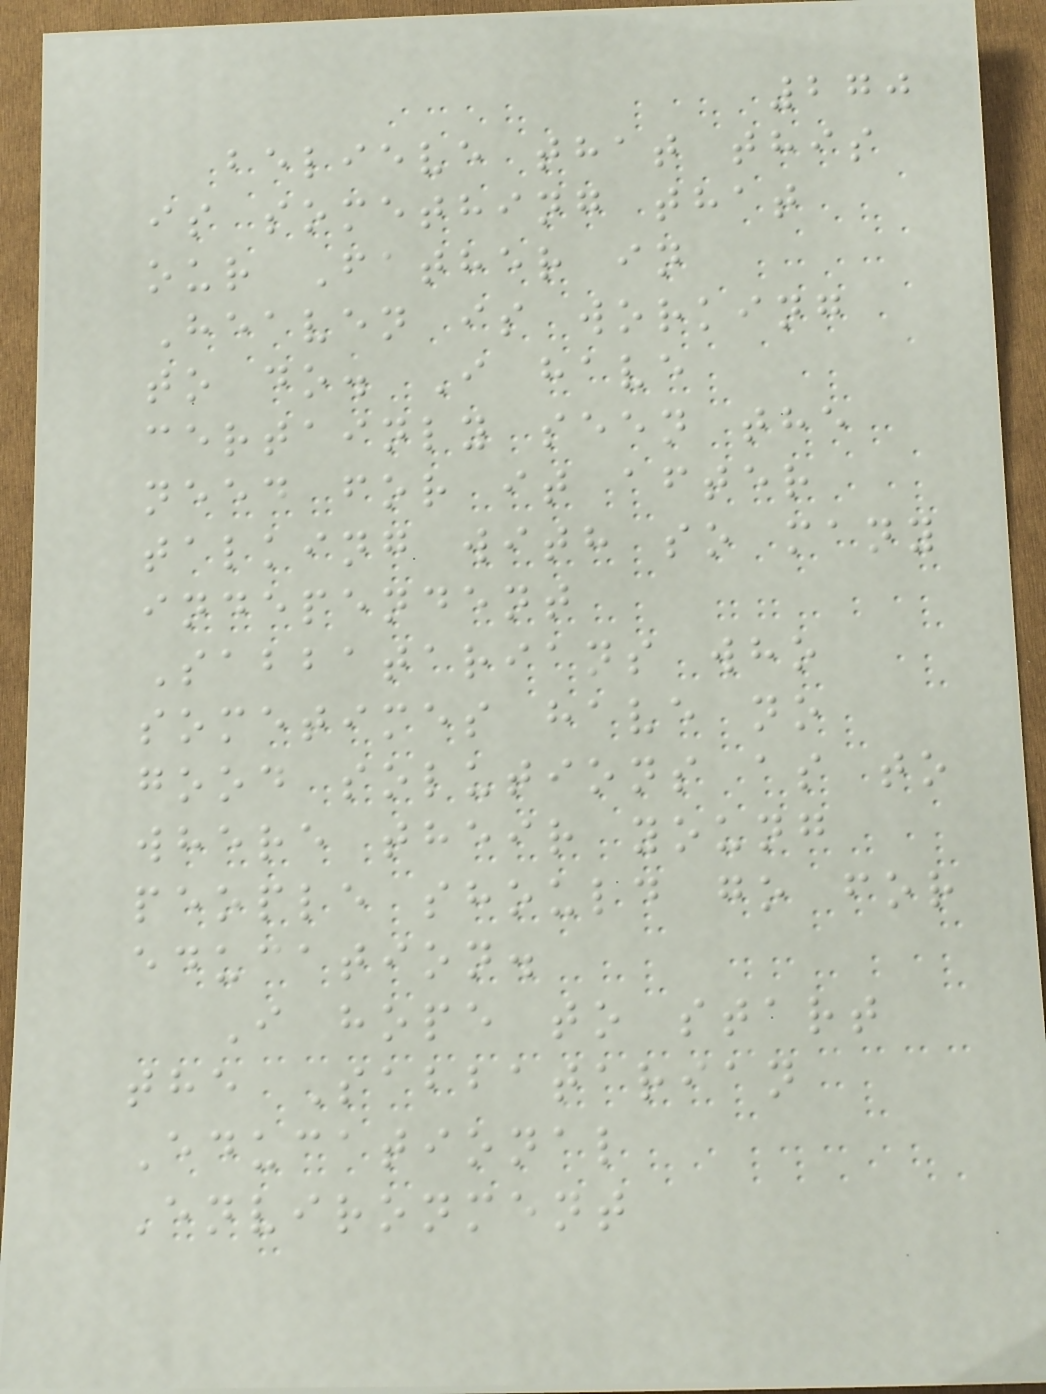270
believe that this
is something that
our Father in
Heaven is working
to do. I have
certainly seen the
need for it after
talking with so many
independent
Sabbatarians who
sometimes have no
good solutions as to
where their young
people should go for
education.
I hope to start
the Sabbatarian
Educational
Environment
